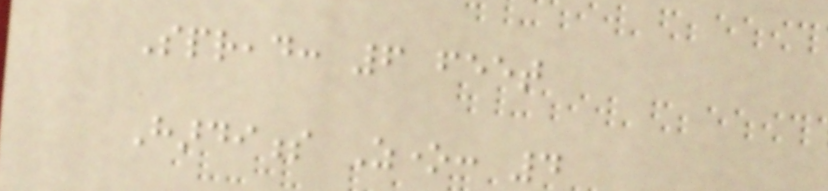Spread: 6 feet
Hardiness Zone: 4
